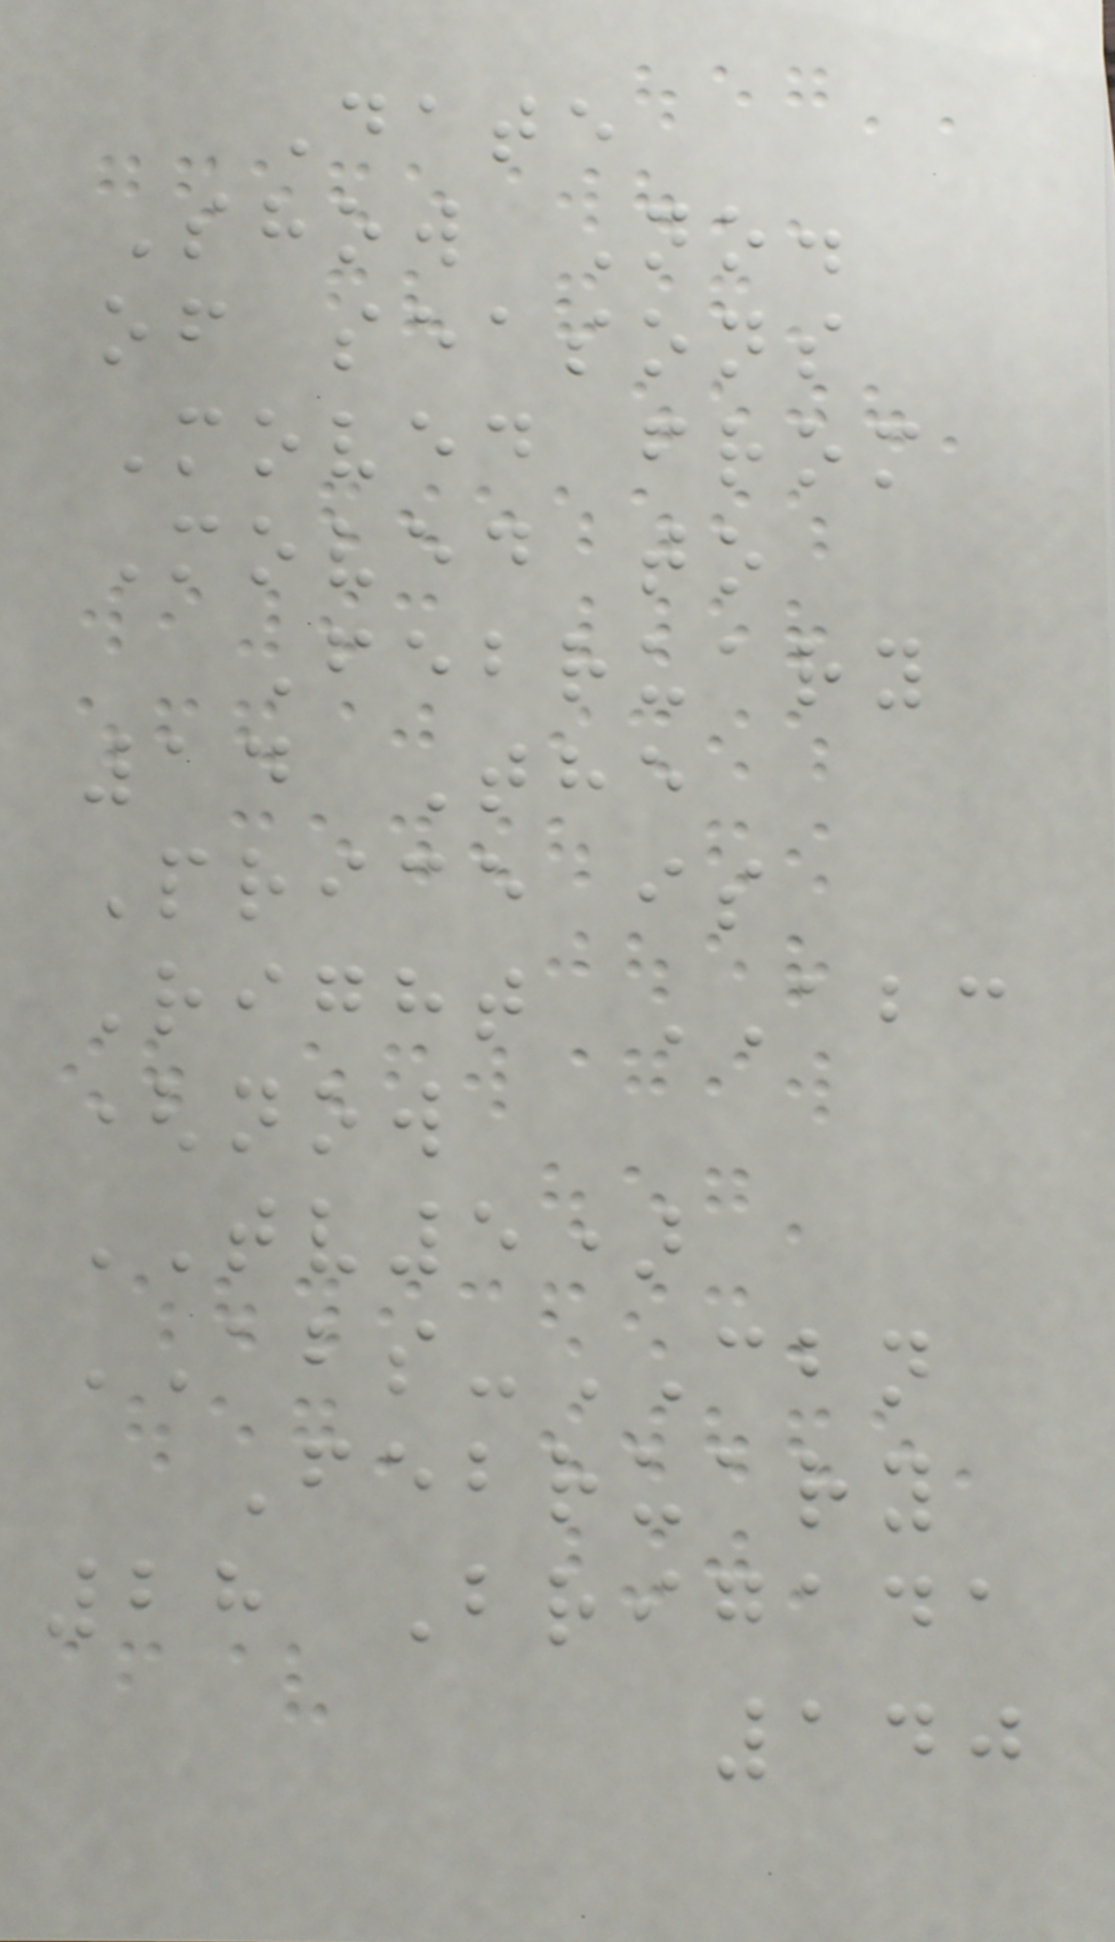Date
Show No.
of seasons
Moved from
Moved to
February
14 The
Price is
Right ABC
(now
TV5)
ABS-CBN
February
28 Brigada
140
